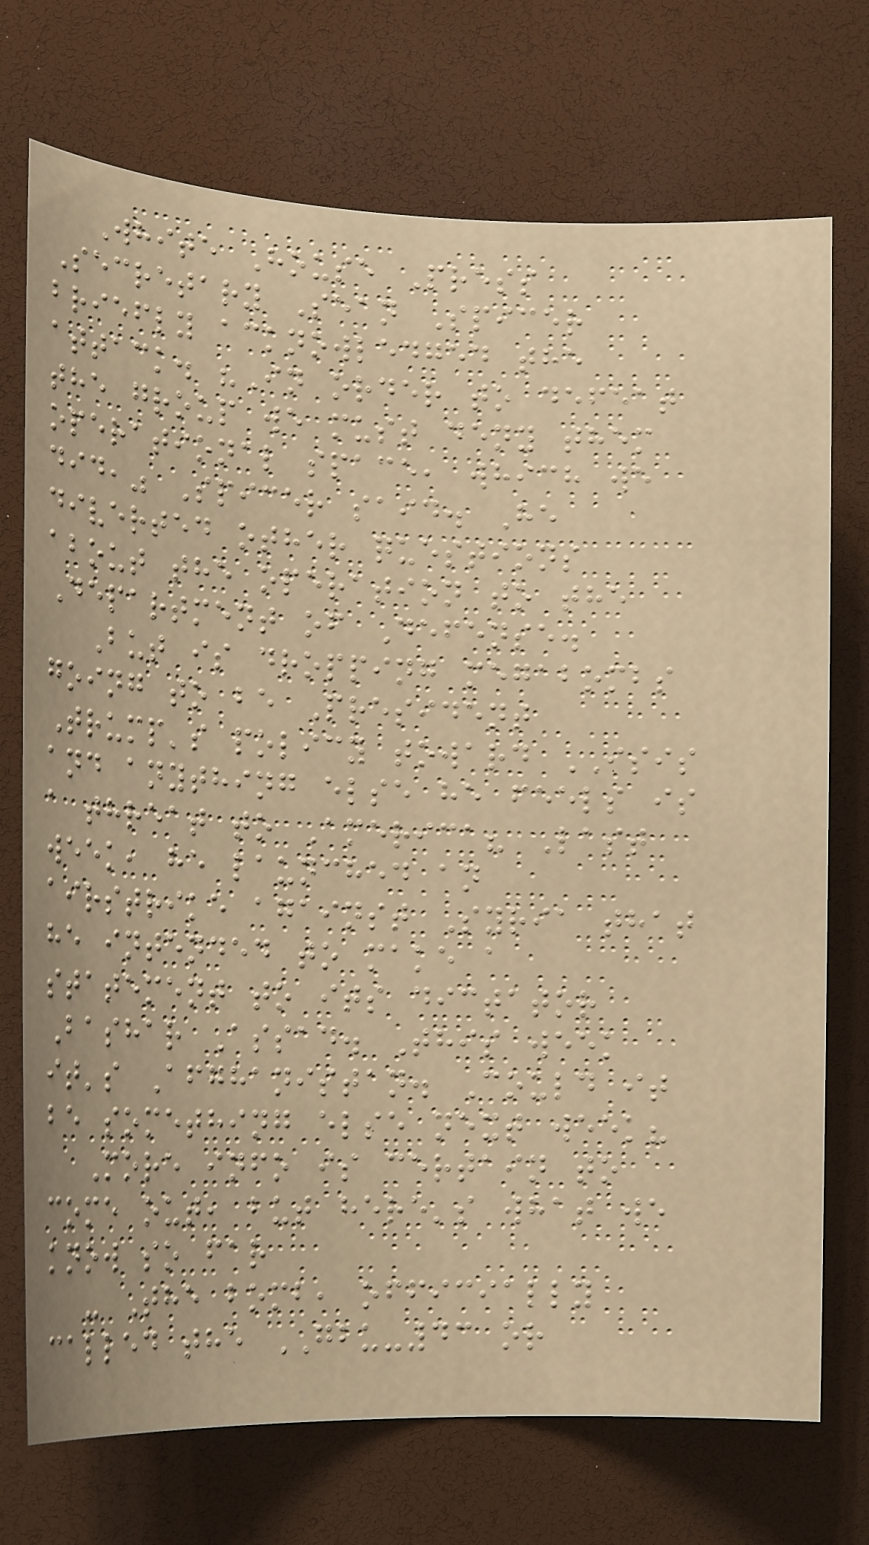White House Press
Secretary Sean Spicer
briefly acknowledged the
attack. "In order to defeat
the group we must deny them
operational space, which we
did," Spicer said. He
diverted other questions
about the operation to the
Department of Defense.
But is dropping megabombs
going to be President
Trump's policy toward ISIS
and anything else he feels is
a threat to America? Last
week, he launched an
airstrike against Syria that
he intended to make a
statement to its dictator
Bashar Assad. This week
it's Afghanistan. Could it
be something else next week?
More info is certain to
come out, but here's what we
know so far
- The bomb, officially
called the GBU-43 or
